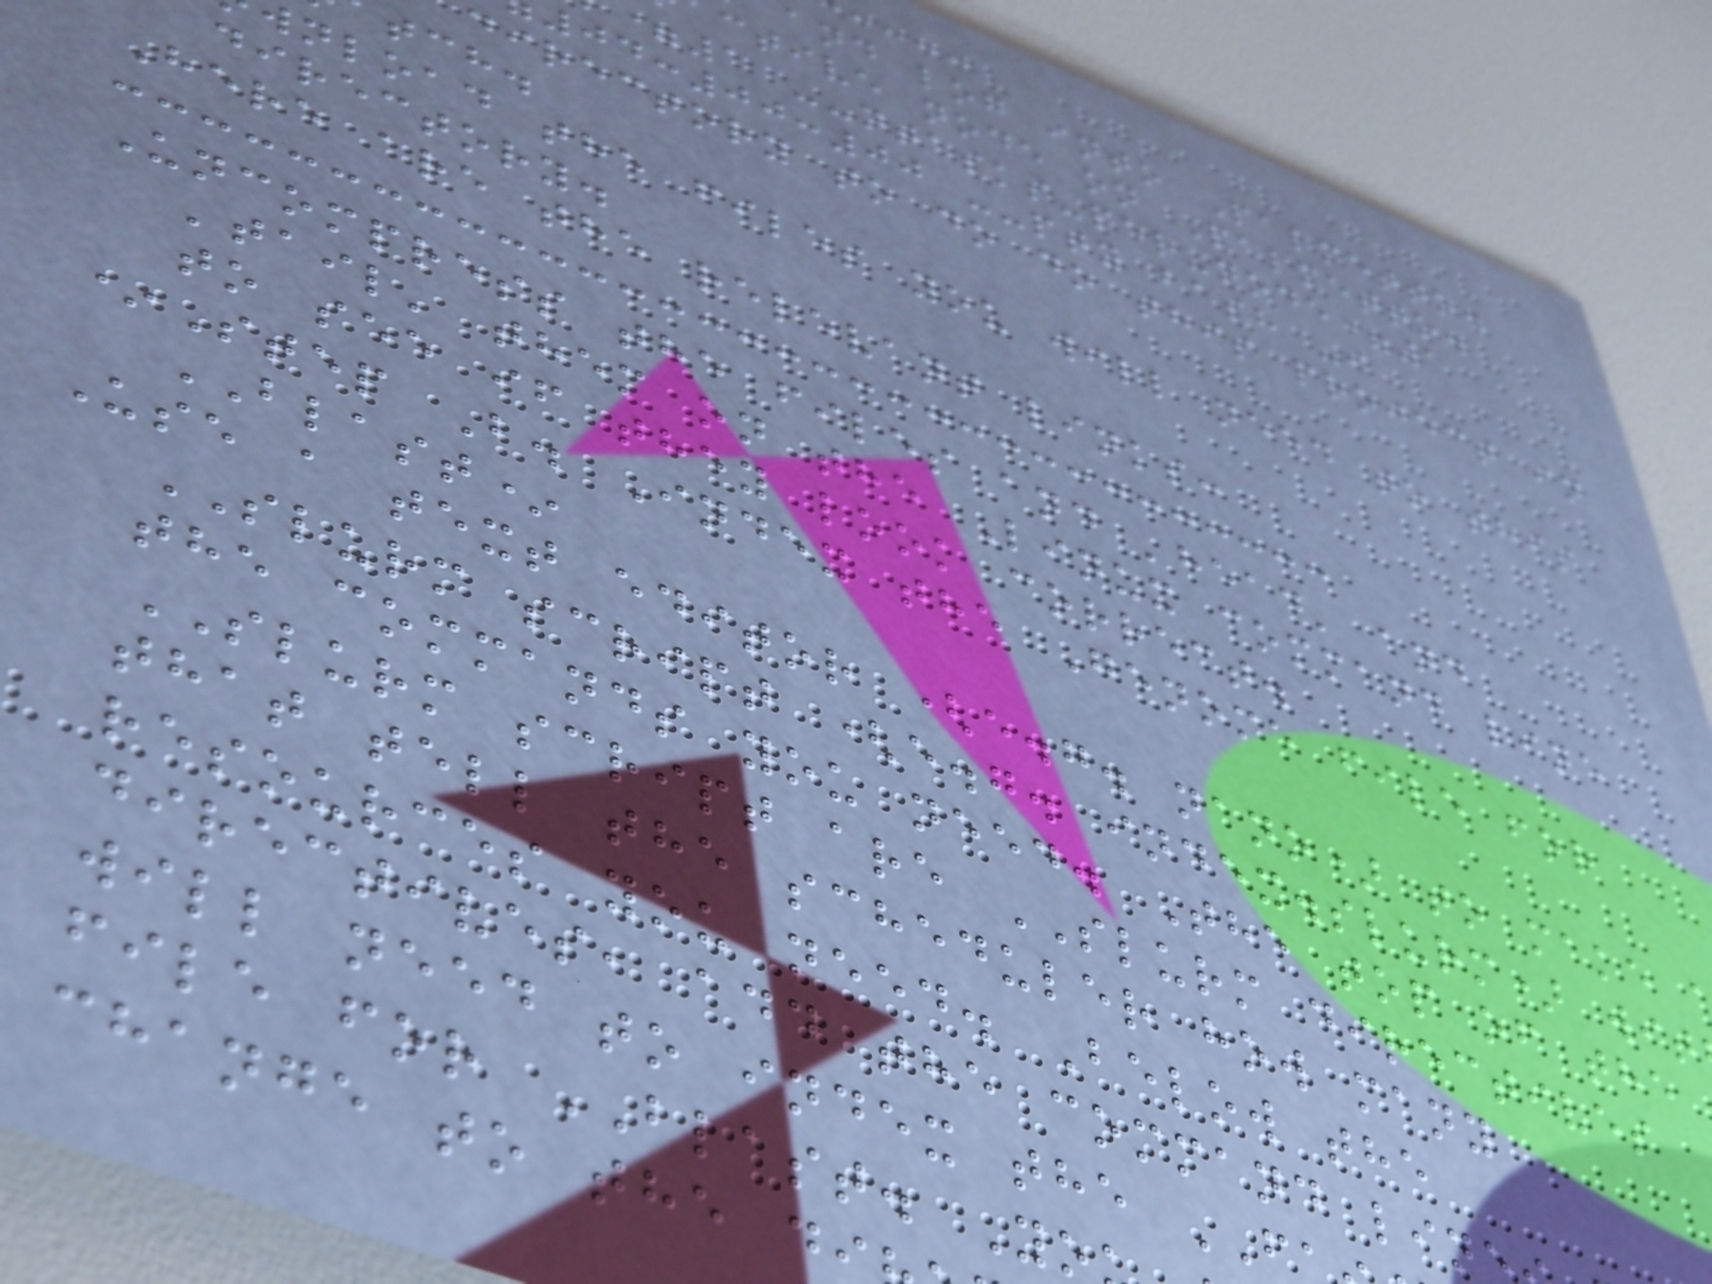and log into Palmetto.
ctive node on Palmetto.
1 --ntasks-per-node=1
04:00:00 --pty bash -i
directory to do do this project in
tch.
nload the files you will need to this
directory.
Here are the relevant links:
Uncompress the files and 'head' and
'tail' them on the Linux command line
to see if they look correct.
*Step B. Index the Genome file for
BLAST*
Use a text editor (e.g. nano) to make
SLURM script (e.g. index.slurm) wit
the commands you need. The top of the
SLURM script are SLURM directives
that tell the scheduler how many
resources you need. Below the
directives, add the command lin
will need to index the
file for BLAST. Yo
change to the d
